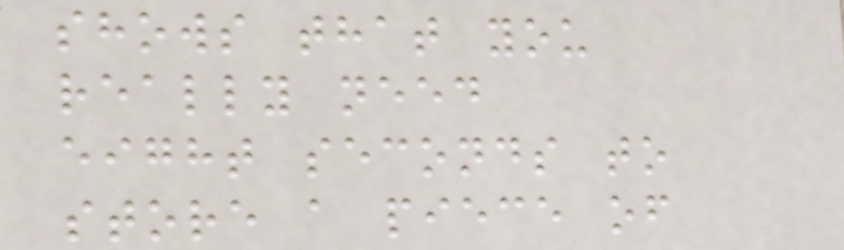shows that you
really need
eight seconds to
store a piece of
